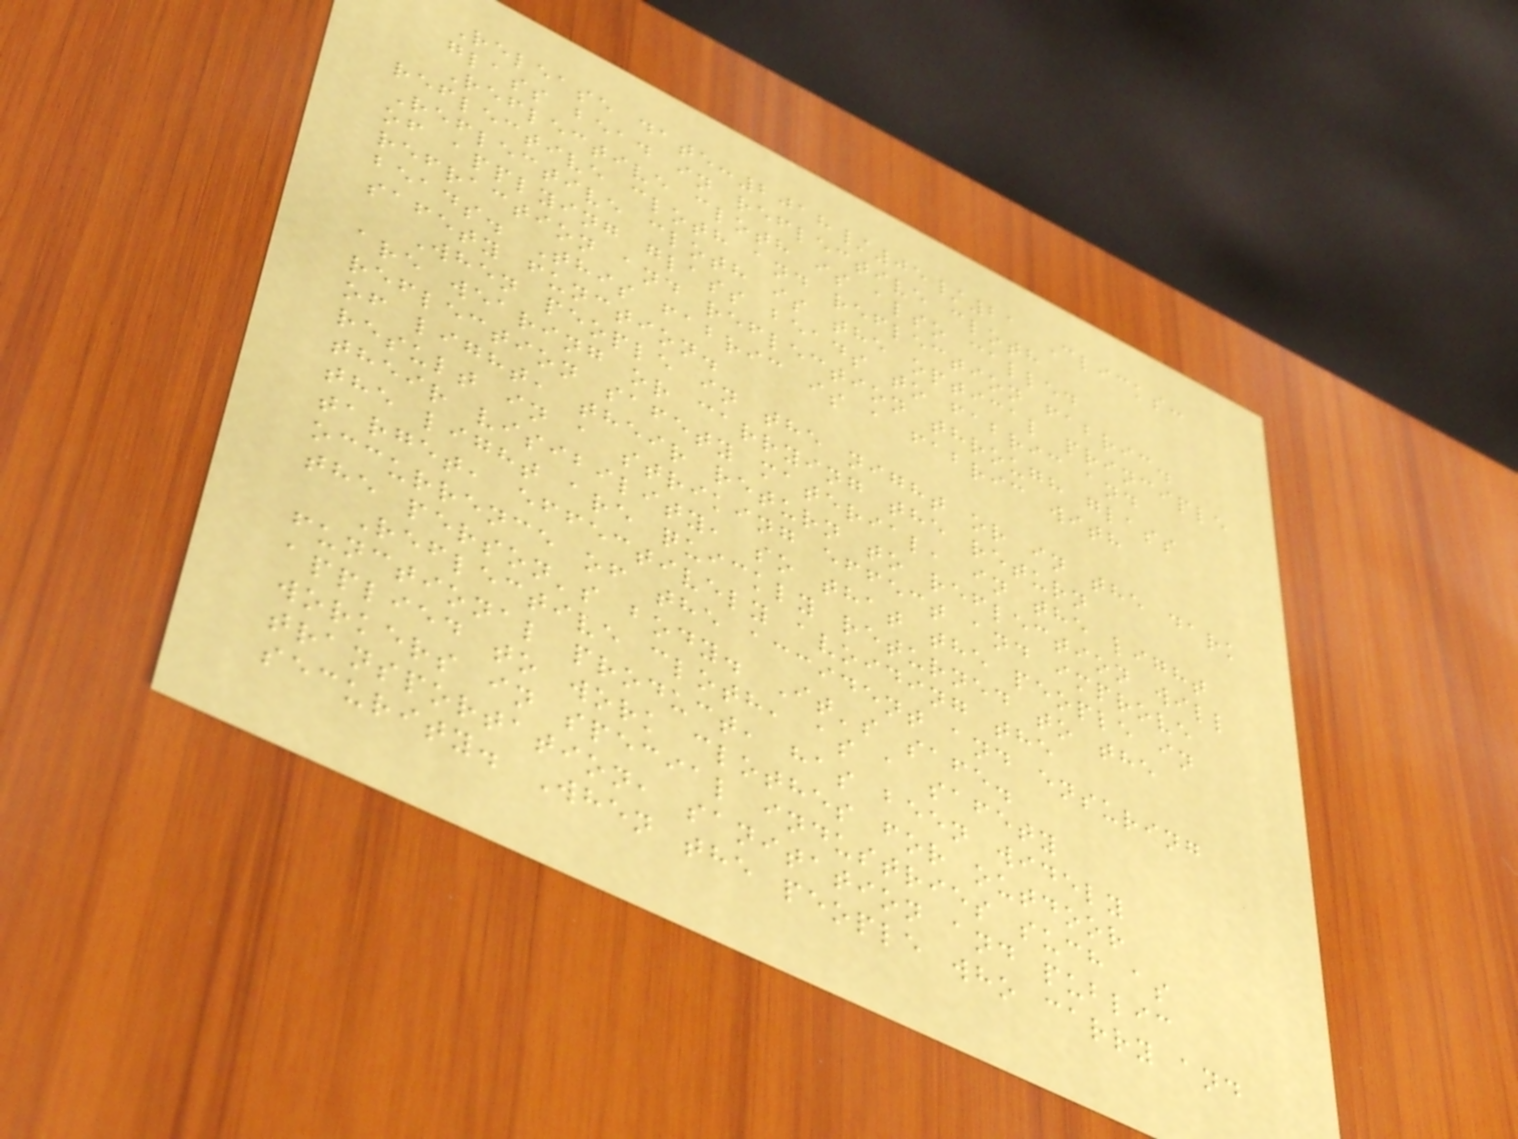Release date:2018/05/21 Clicks:
glass bead in reflective cloth
Reflective cloth is also called
reflective cloth and reflection fabric.
Reflective cloth is the optical principle
of applying glass beads to fabric and
refraction and reflection through glass
beads. This fabric is a fabric with
safety function.
When people in the night or in the dark
are wearing or carrying the return
reflection safety material, in the light
of light, their return to reflection will
result in a striking effect and improve
their visibility, so that the people in
the light are quickly returned to the
target, effectively avoiding the
occurrence of the accident and ensuring
the person's body. It's safe.
Reflective cloth, as a safety
functional product, has been widely
applied to work clothes for outdoor
workers in special industries such as
transportation, sanitation and public
security. When the people who carry and
